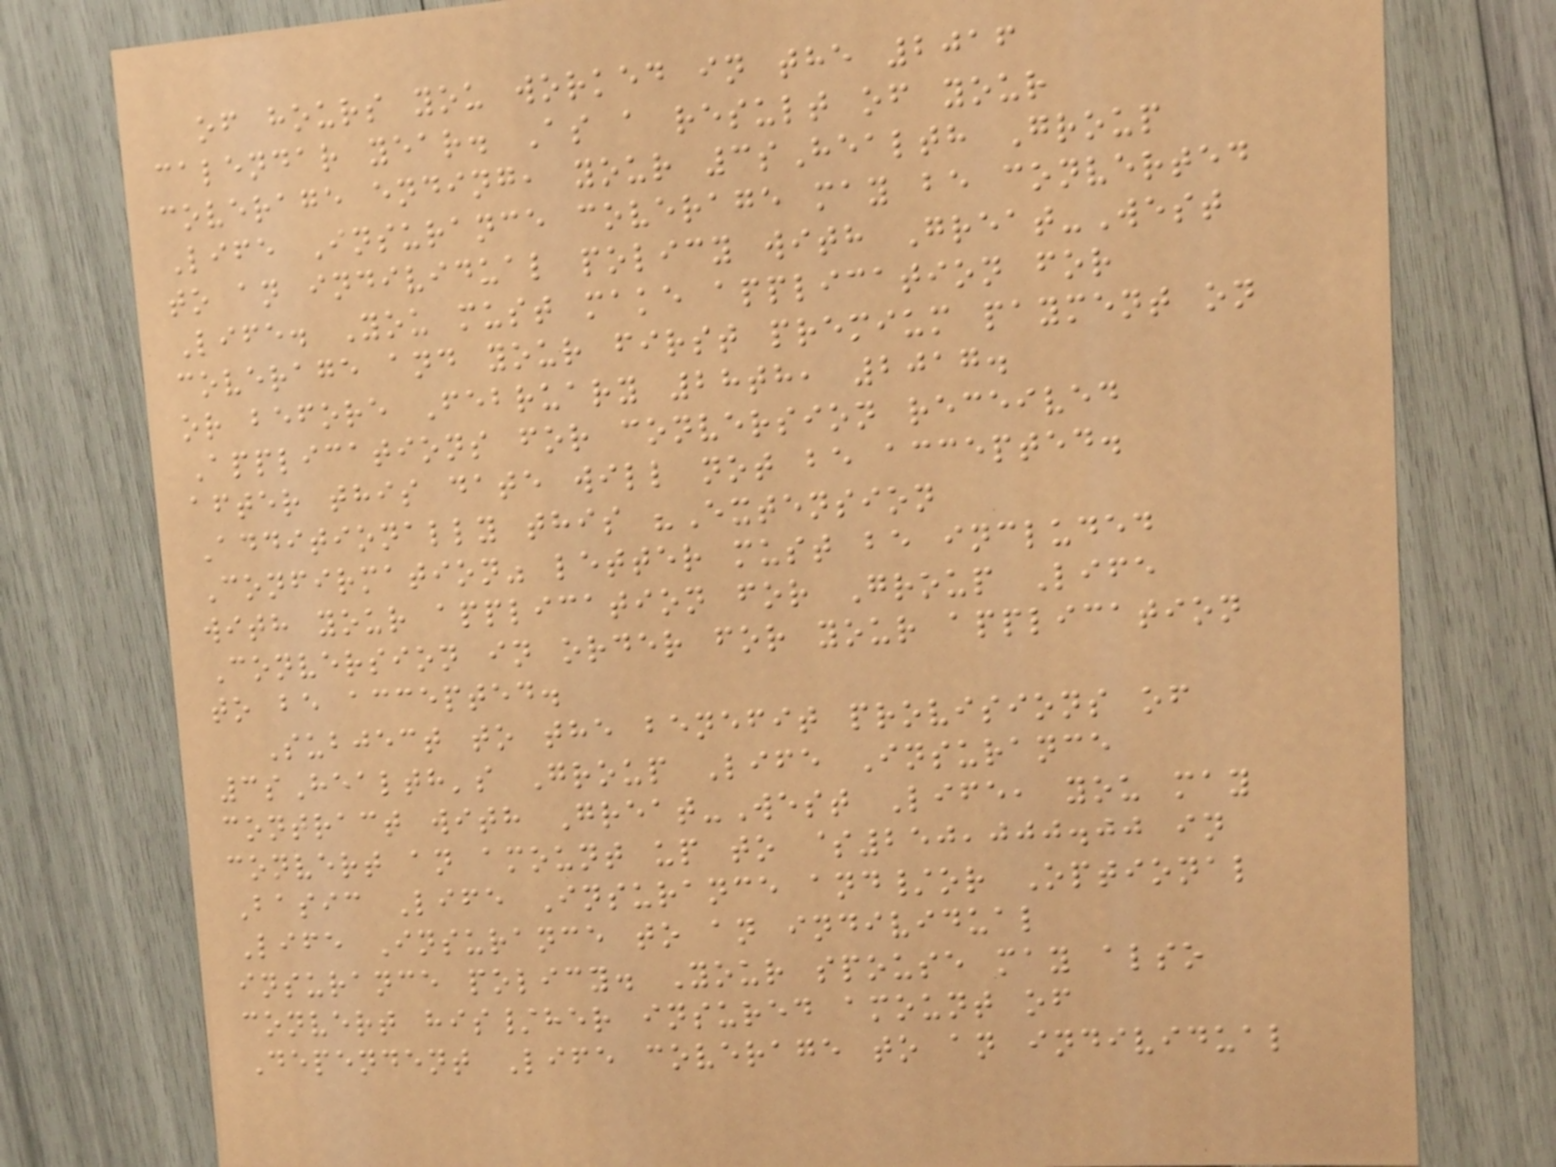of hours you worked in the 2016
calendar year. As a result of your
coverage ending, your 3sHealth Group
Life Insurance coverage may be converted
to an individual policy with Great-West
Life. You must make application for
coverage and your first premium payment on
or before February 28th, 2017.
Applications for conversion received
after this date will not be accepted.
Additionally this "Extension
Confirmation" letter must be included
with your application for Group Life
Conversion in order for your application
to be accepted.
Subject to the benefit provisions of
3sHealth's Group Life Insurance
contract with Great-West Life, you may
convert an amount up to $250,000.00 in
Basic Life Insurance and/or Optional
Life Insurance to an individual
insurance policy. Your spouse may also
convert his/her insured amount of
Dependent Life coverage to an individual
